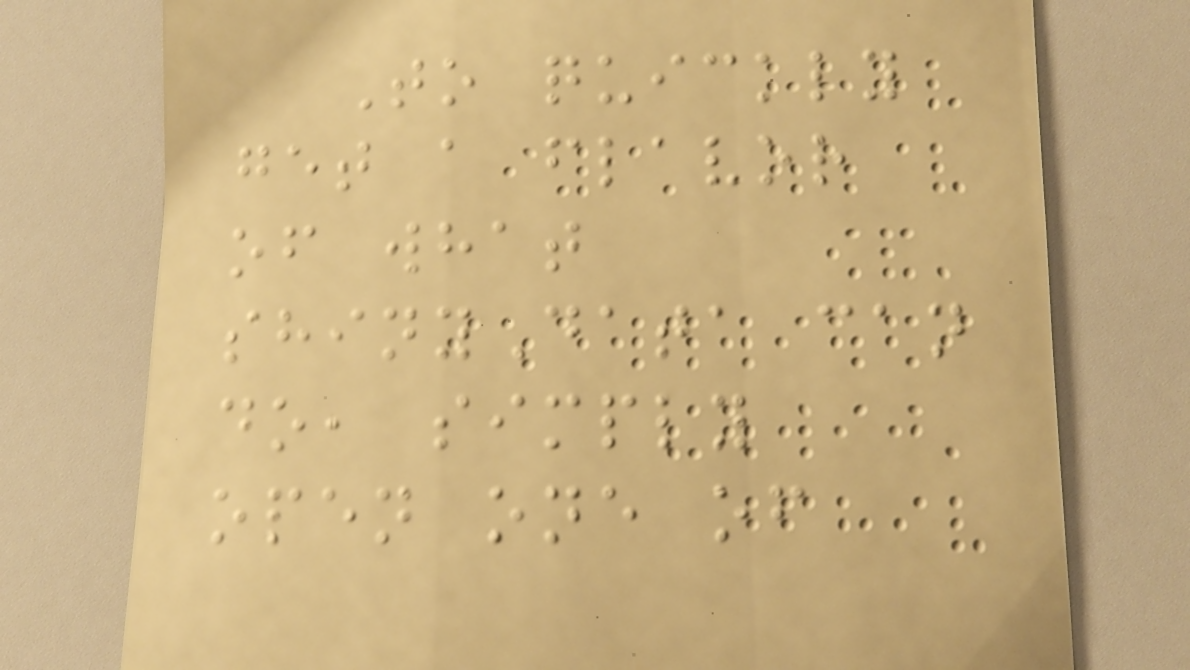To quickly
get a flavor
of what
shinyData can
do, simply
open one of
